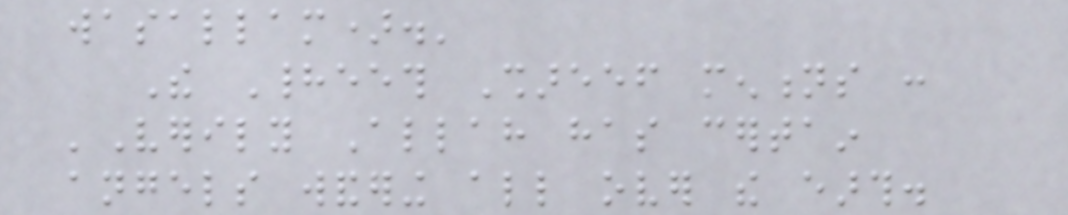wasallam).'
The Hadeeth Shareef mentions :
'Verily Allah has certain
angels wandering all over the earth.
